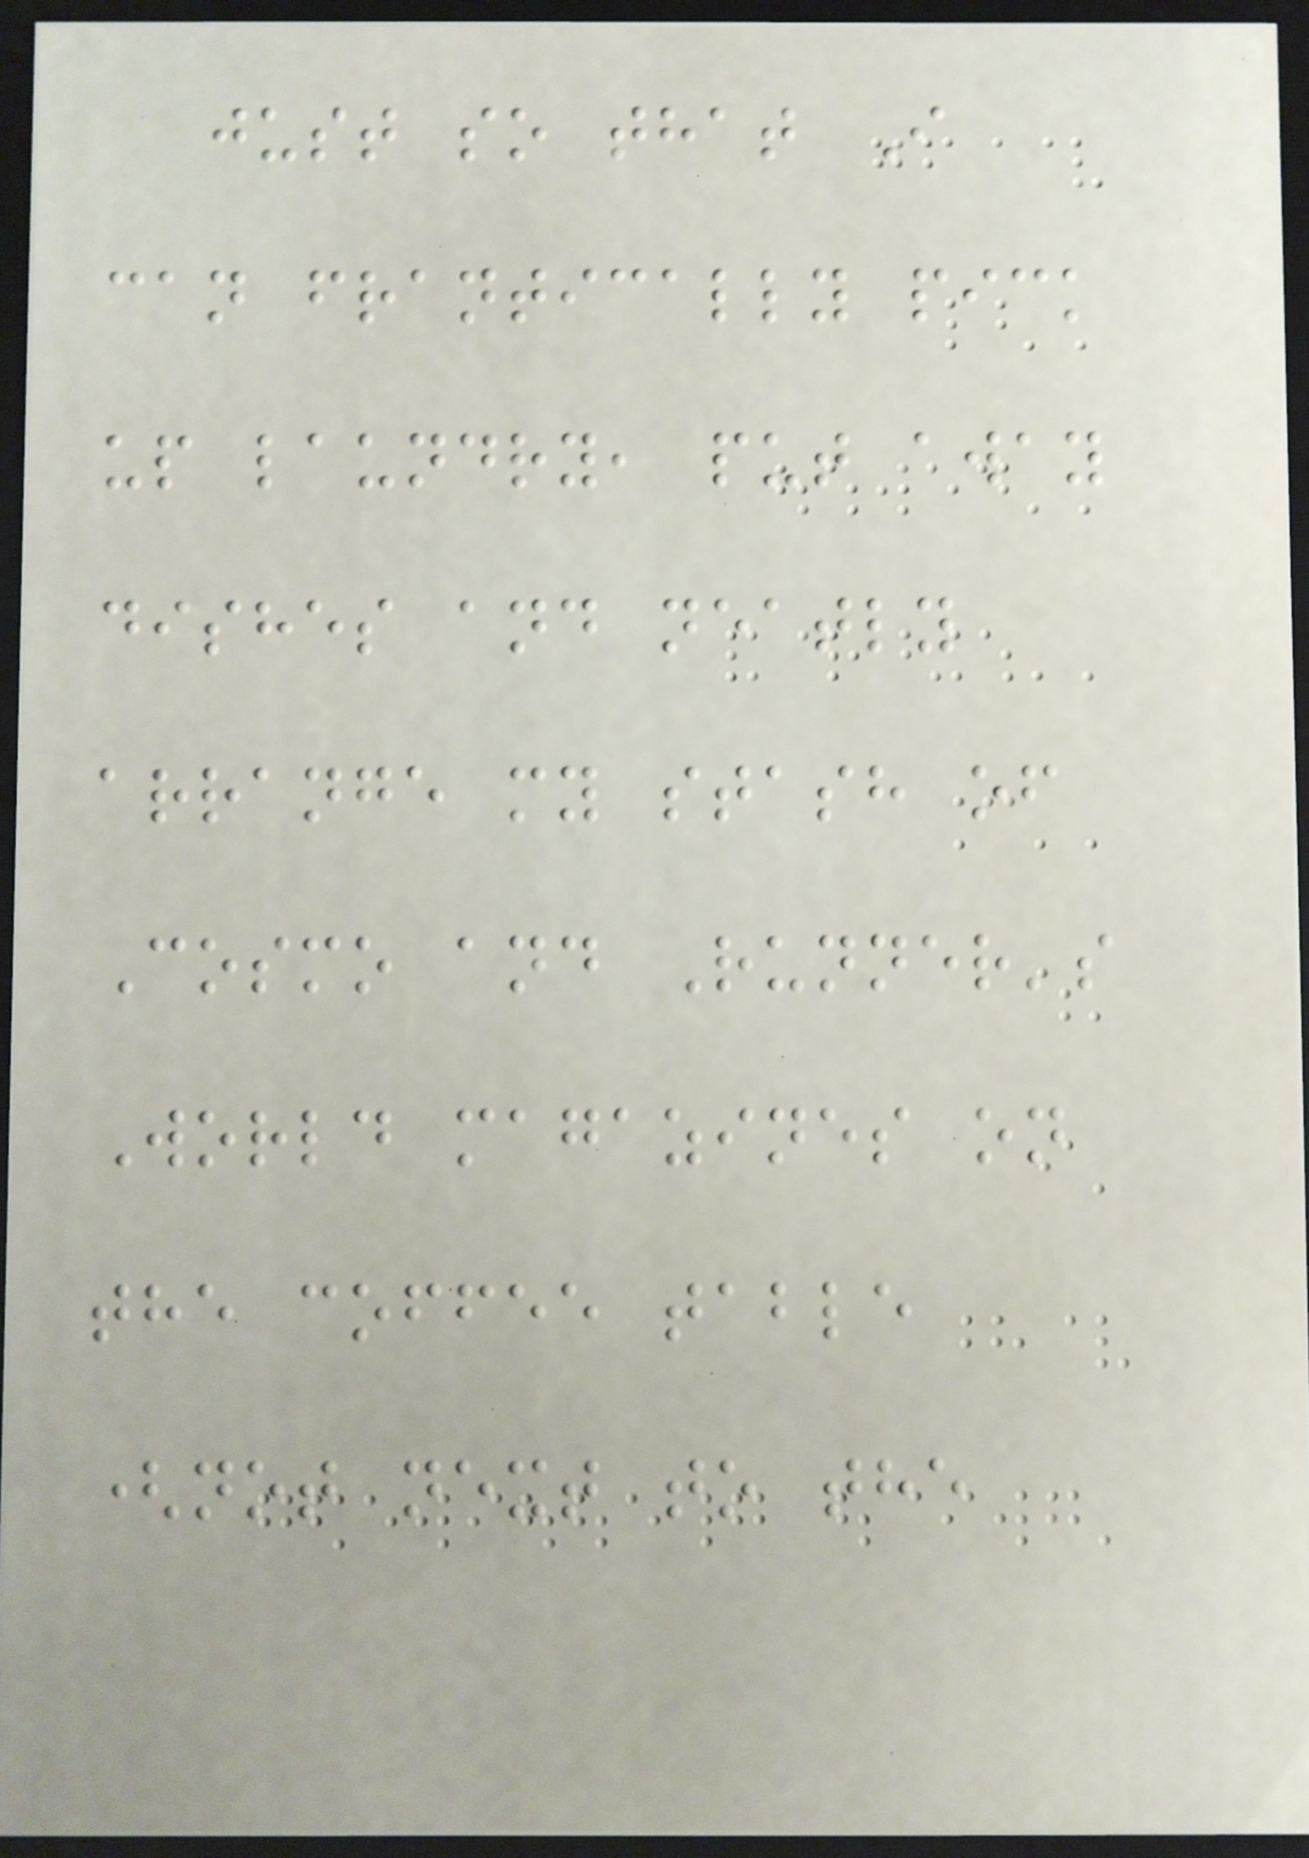just so that I
can frantically pick
up laundry, put away
dishes and neatly
arrange my stash of
Cosmo and Runner's
World magazines on
the coffee table
(not next to the
